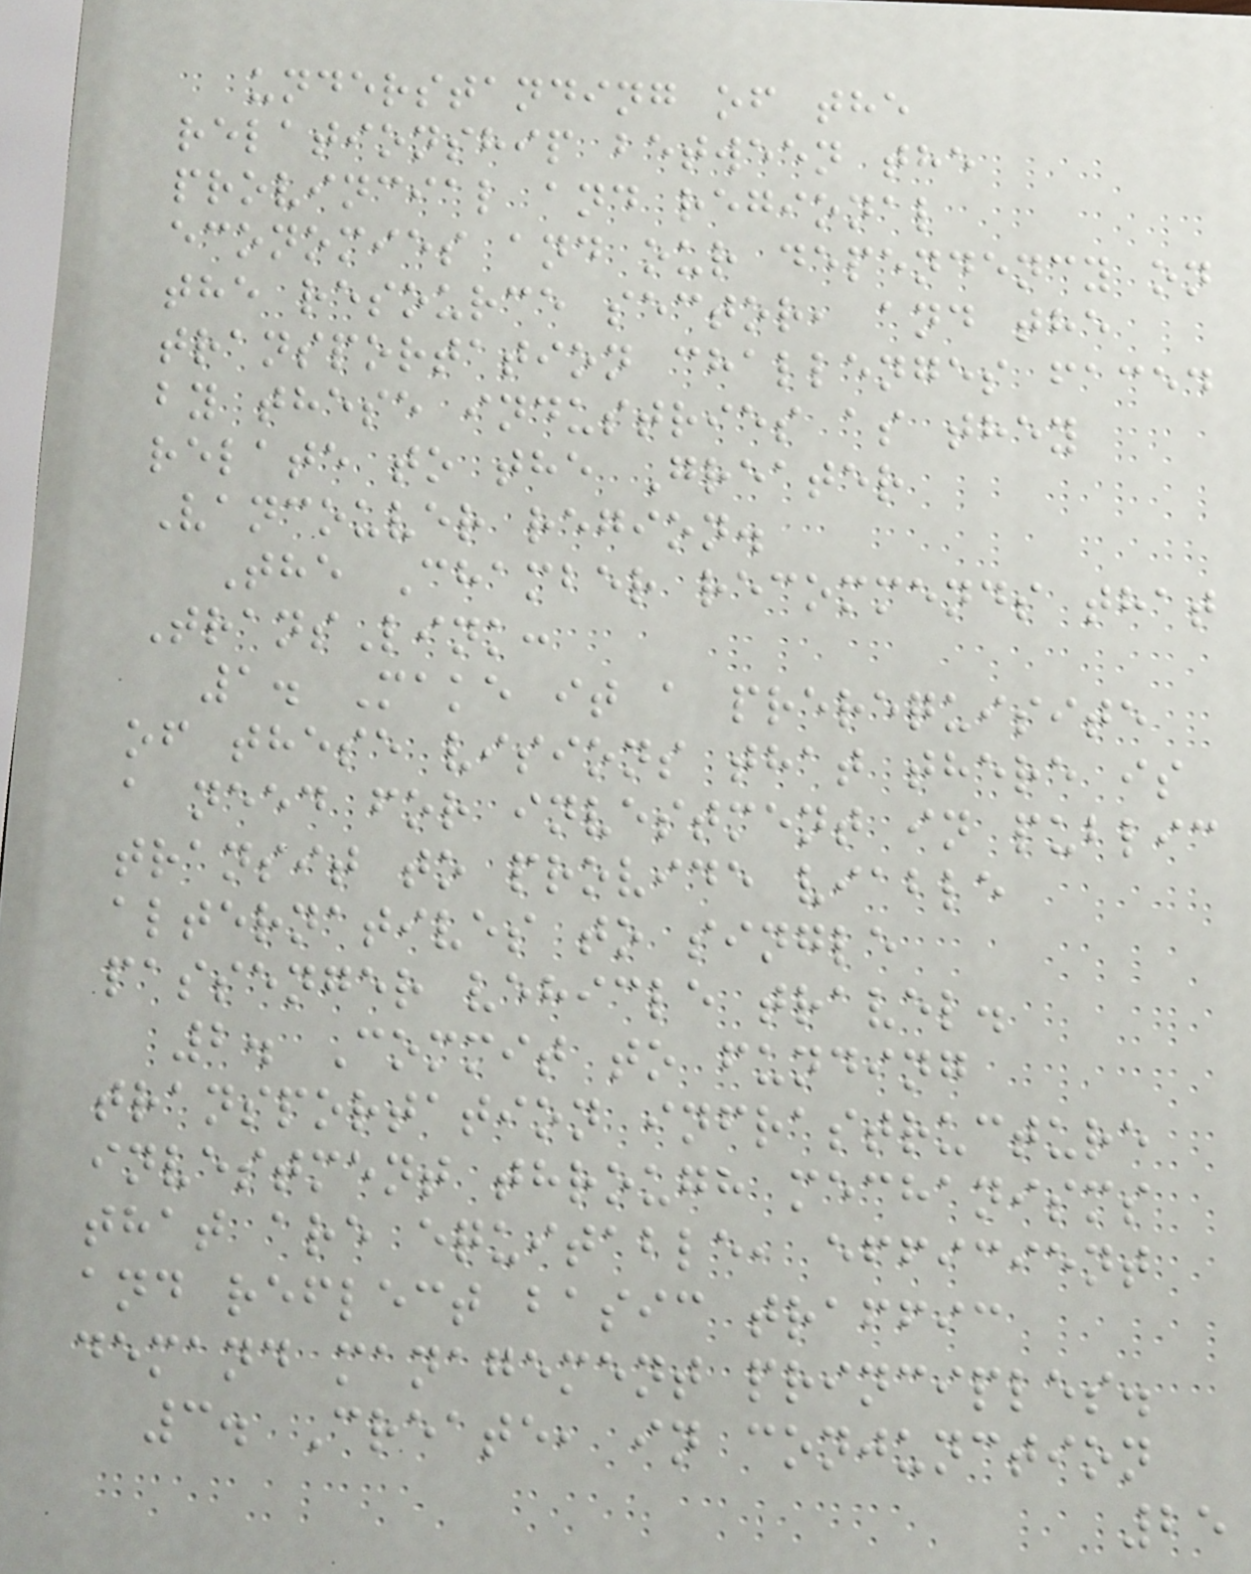understanding of the
relationship between the
provincial and regional
economies and our dependency on
the resource sector, and the
transportation challenges faced
by these industries as they
relate to the Greater
Vancouver region.
The Chamber recommends that
TransLink:
1. Make it a prerequisite
of these visions that there is
a need for investment in public
transit to provide viable
alternatives to single
passenger vehicle travel.
2. Commit to funding
transportation infrastructure
investment through mechanisms
that are equitable, efficient
and reflect basic traffic
demand management principles.
3. Create, in conjunction
25
